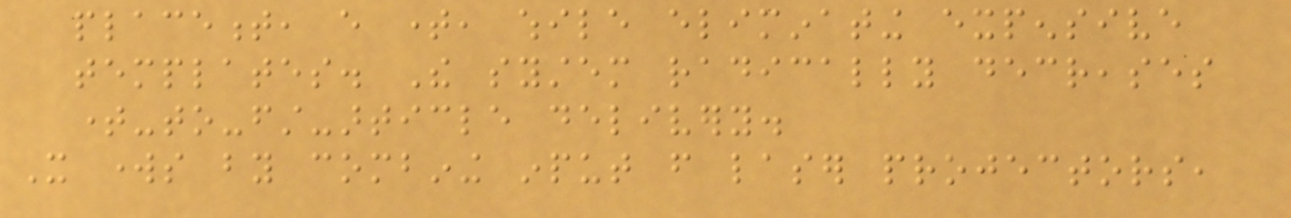placement, every time, while eliminating expensive
templates. The system radically decreases
time-to-first-article delivery.
It works by combining input from laser projectors,
